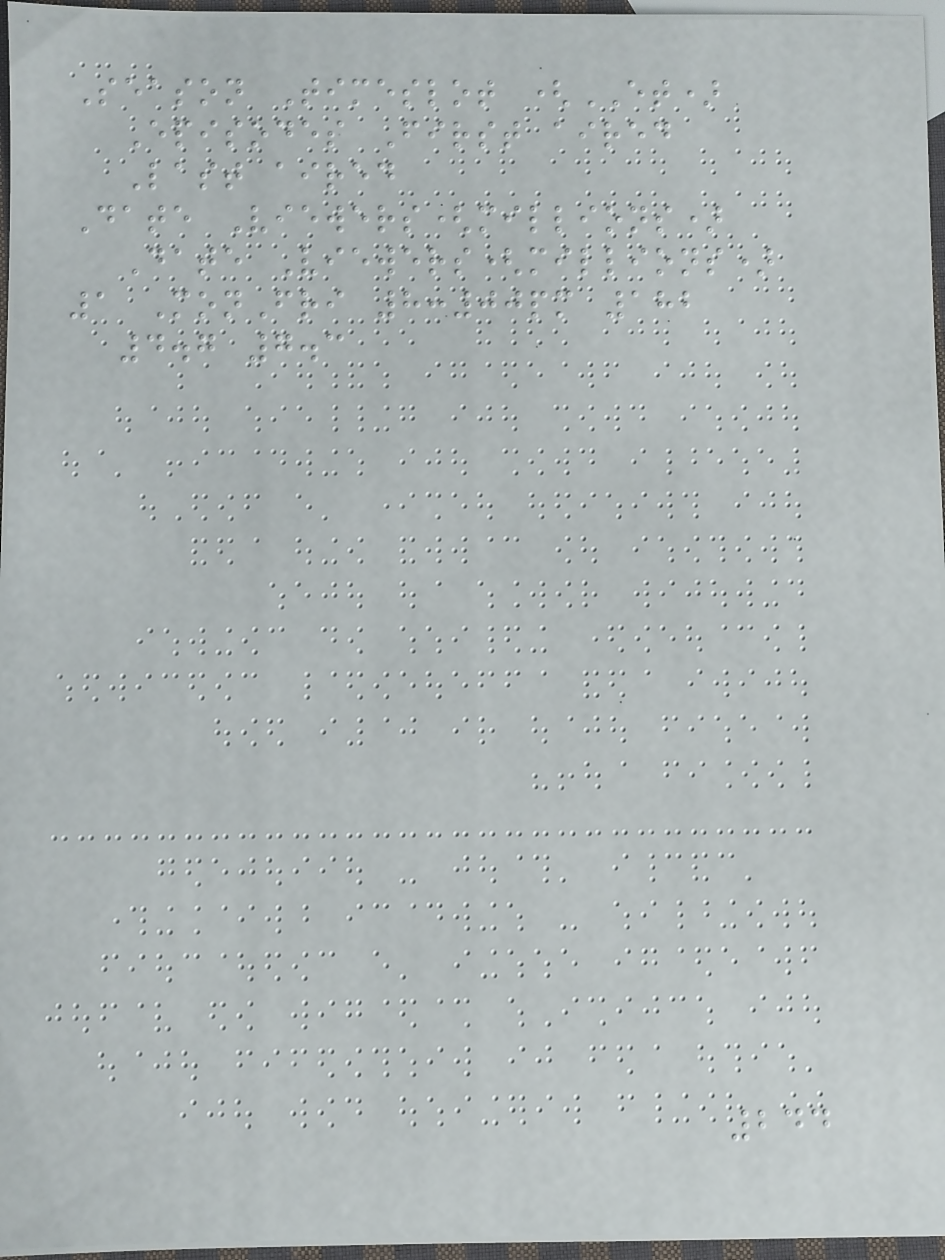Season Timeslot (ET)
Episodes First aired
Last aired
Date Viewers(millions)
Date Viewers(millions)
1 MonFri 8:00pm 182
4.7 7.3
244
